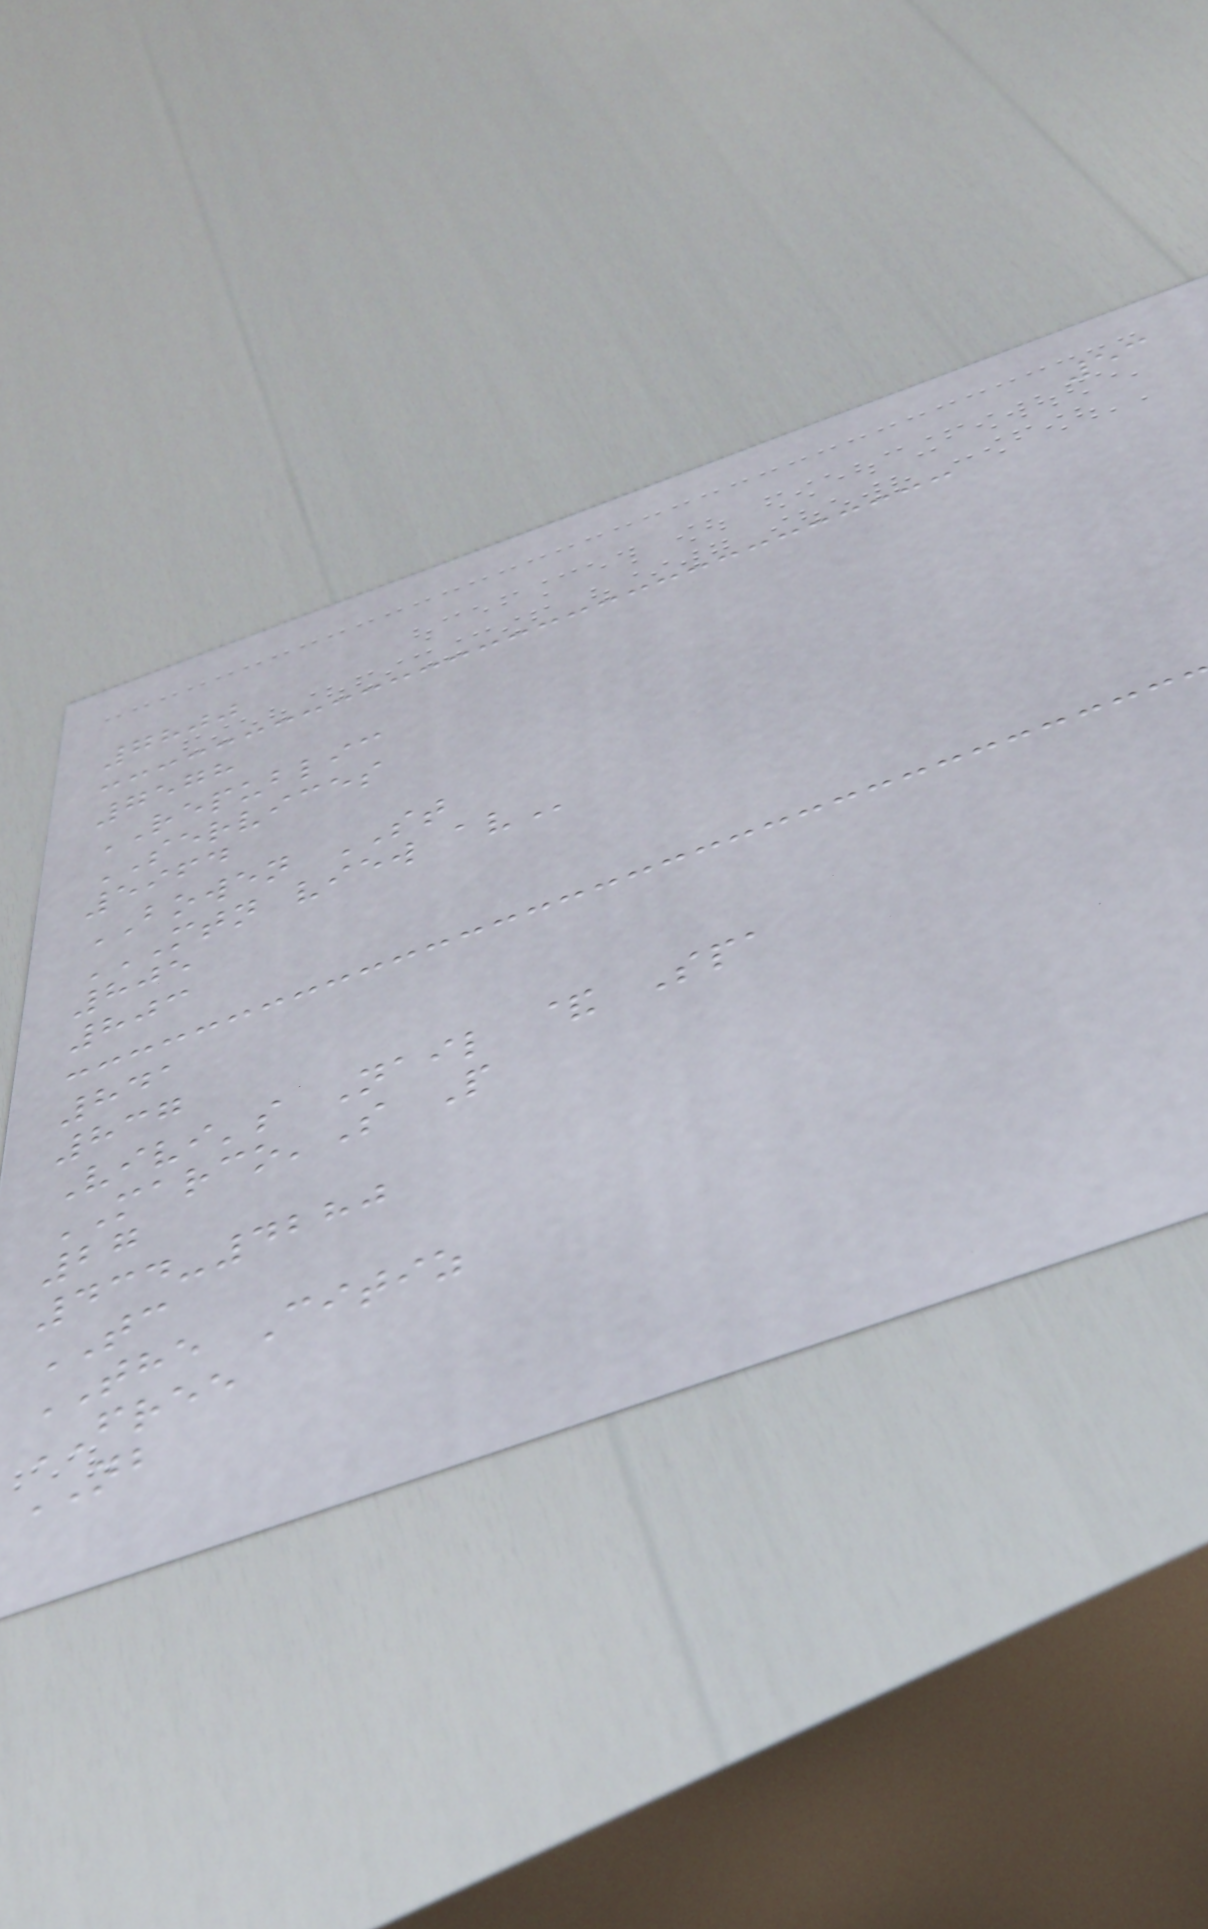53
7800
7578
REPUBLIC
SERVICES
5964
BOWEN ST
MTN VIEW AV
805
803
841
837
Vivi's Nail & Spa
MARCO'S P
27
434-4280
TC
THE Citiz
FREE
NB
